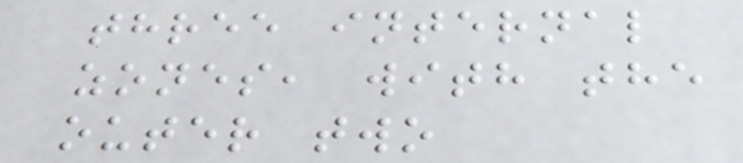three internal
zones, with the
outer two
